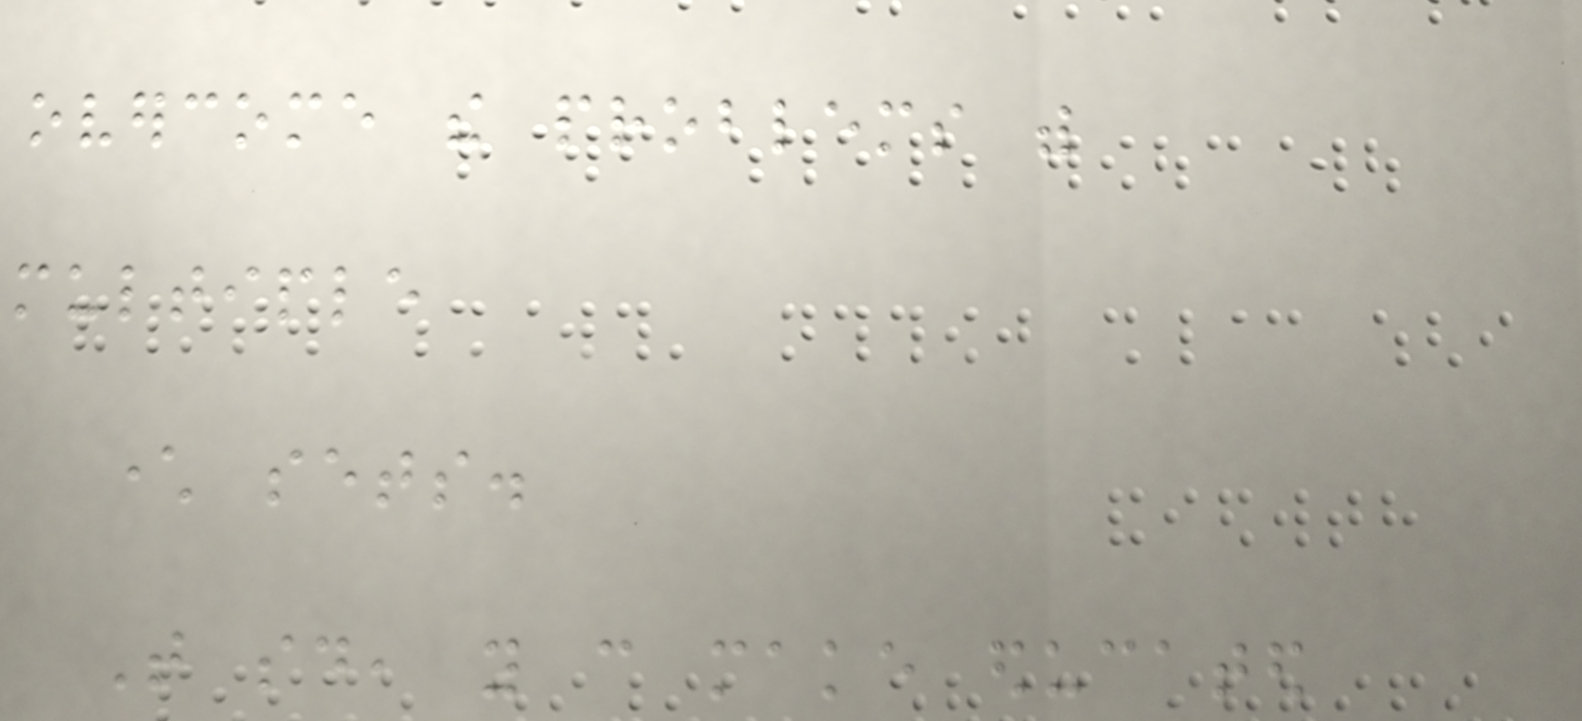overcome the problems with
multiple
character sets.
That said, you can make educated
